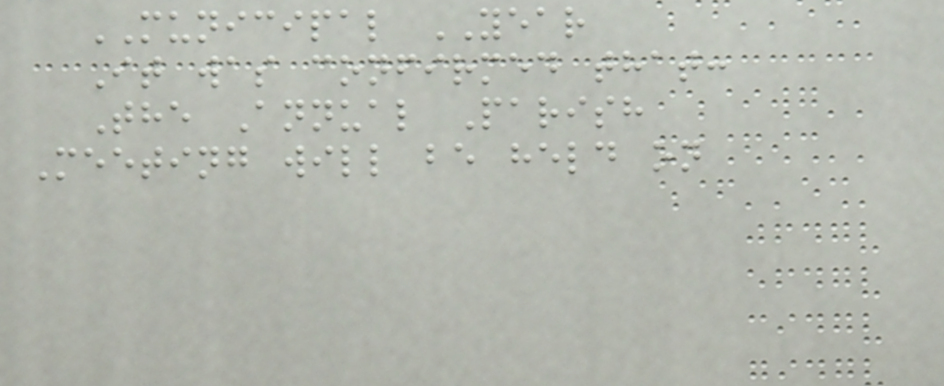MUNICIPAL YEAR
It was confirmed that:
The Annual Parish
Meeting will be held on
